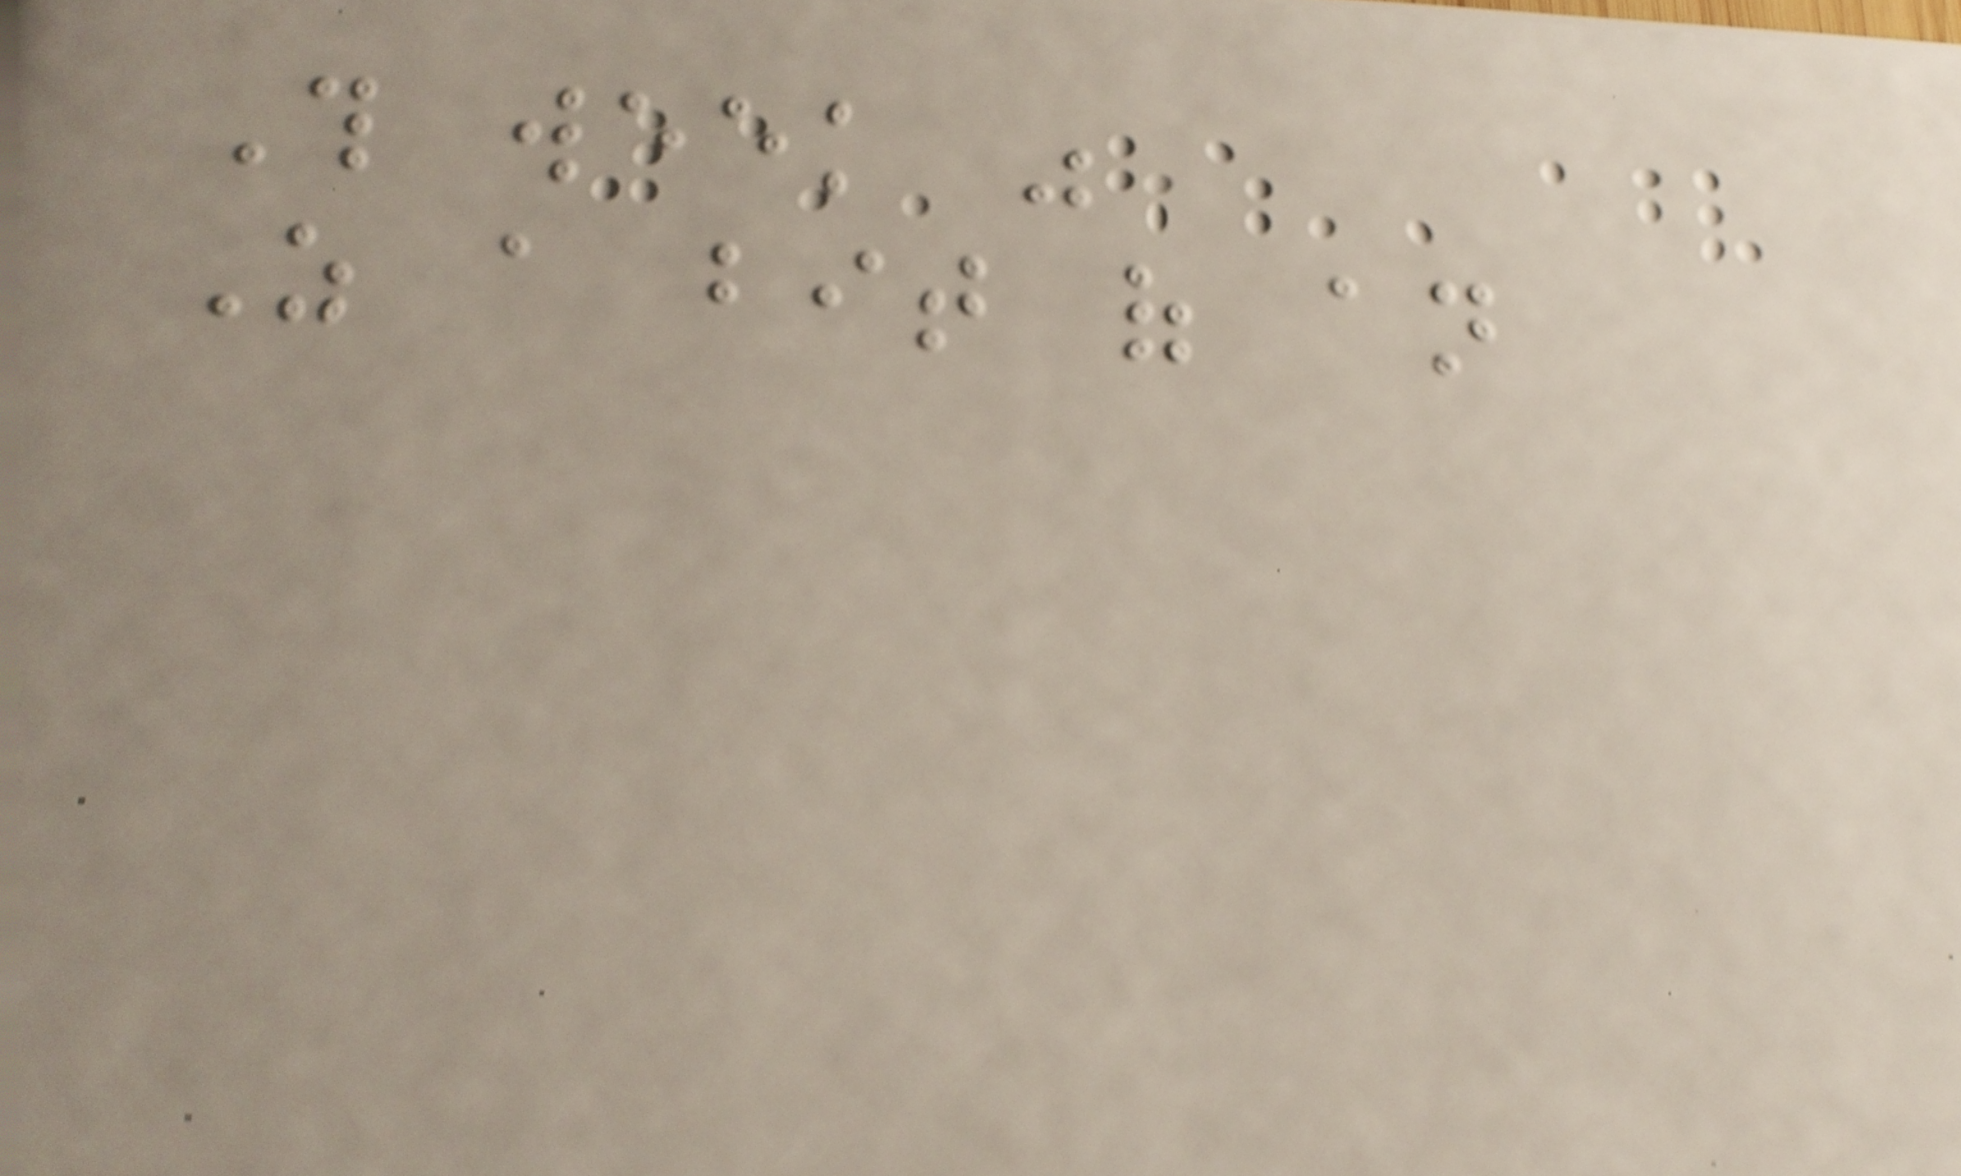This week was
As a bit of an
